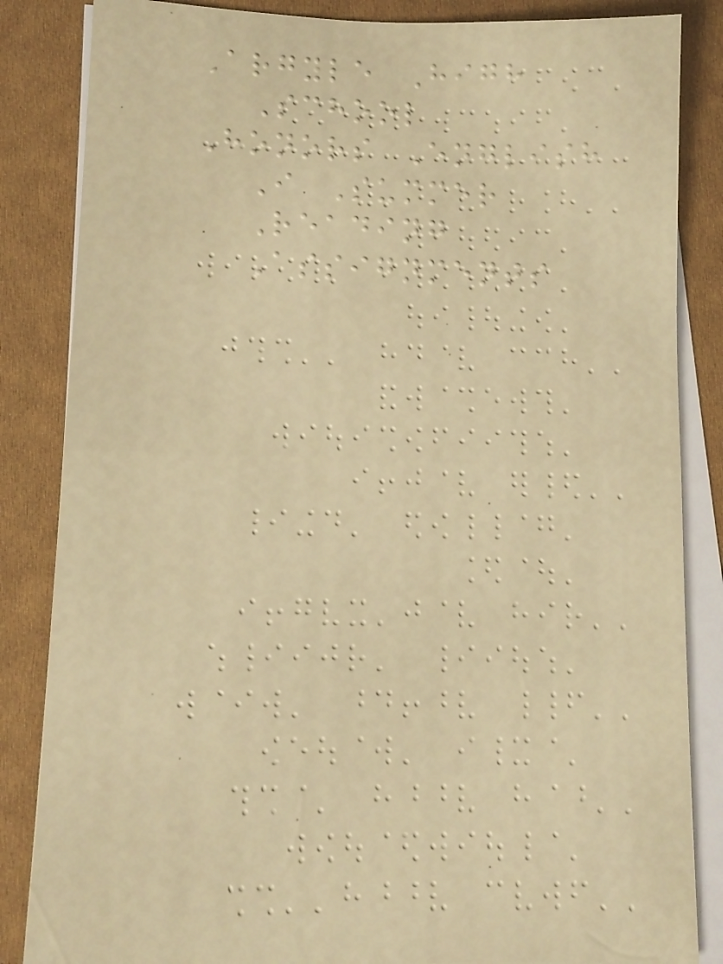Argyle High
School
Honors English
I Summer
Reading
Assignments
